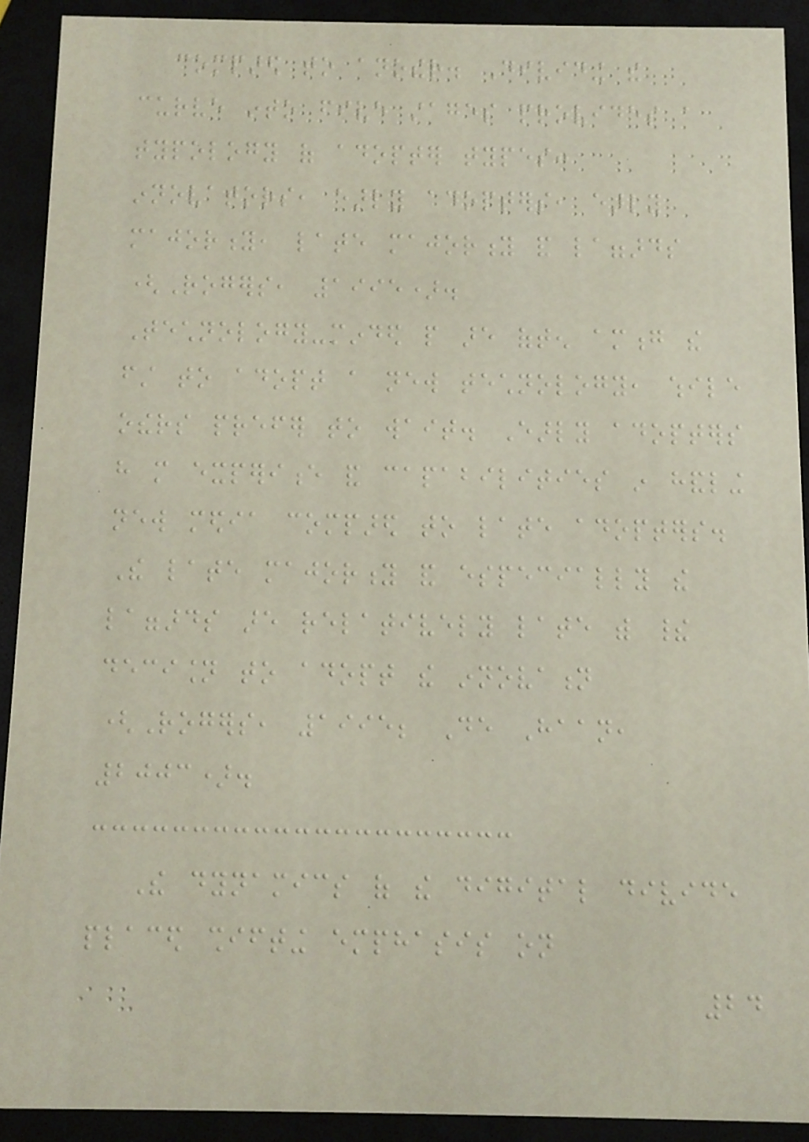compared to another. Dividing the
curve into five stages provides a
typology of adopter types:
innovators, early adopters, early
majority, late majority and laggards
(Rogers, 1995).
Technology-minded people are often among the
first to adopt a new technology, while
others prefer to wait. Early adopters
have more experience and capabilities in handling
new media compared to late adopters.
The late majority and especially the
laggards are relatively late with their
decision to adopt the innovation
(Rogers, 1995; De Haan,
2003).
The dynamics of the digital divide
placed shifting emphasis on
24
